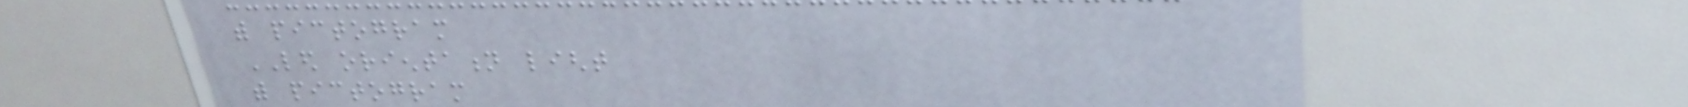with pictogram
LED orientation light
with pictogram
